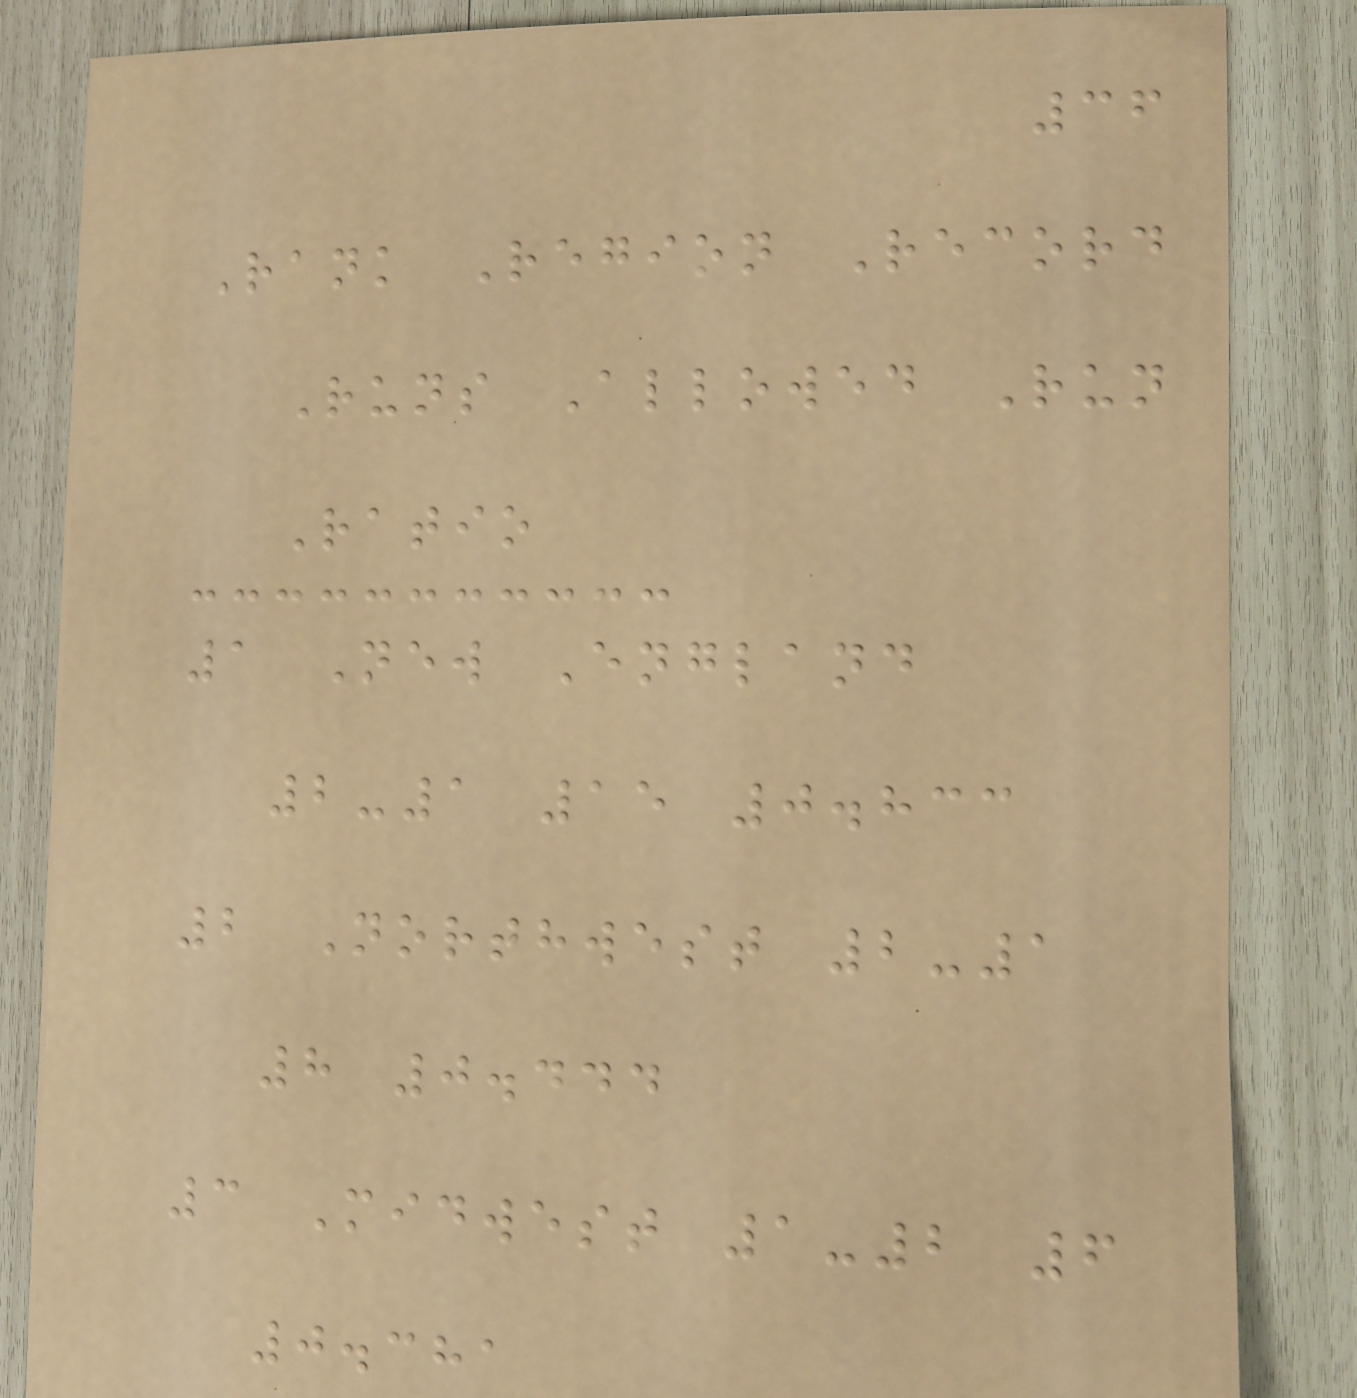36
Rank Region Record
Runs Allowed Run
Ratio
1 New England
2-1 15 0.833
2 Northwest 2-1
8 0.444
3 Midwest 1-2 6
0.381
